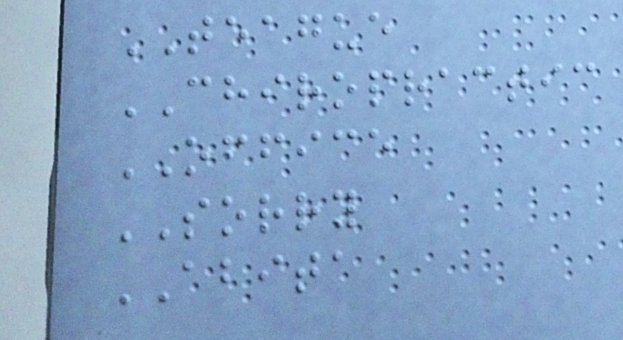TEAGUE
CHIROPRACTIC
OFFICE
SORRY
ABITA
